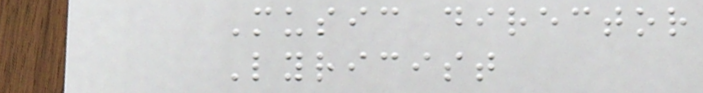Music director
Lyricist
